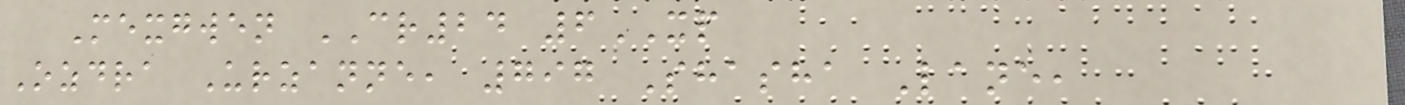Mexgwen CR24 6XP
Ozdra Urzanne, 797 Shasha Lane,
